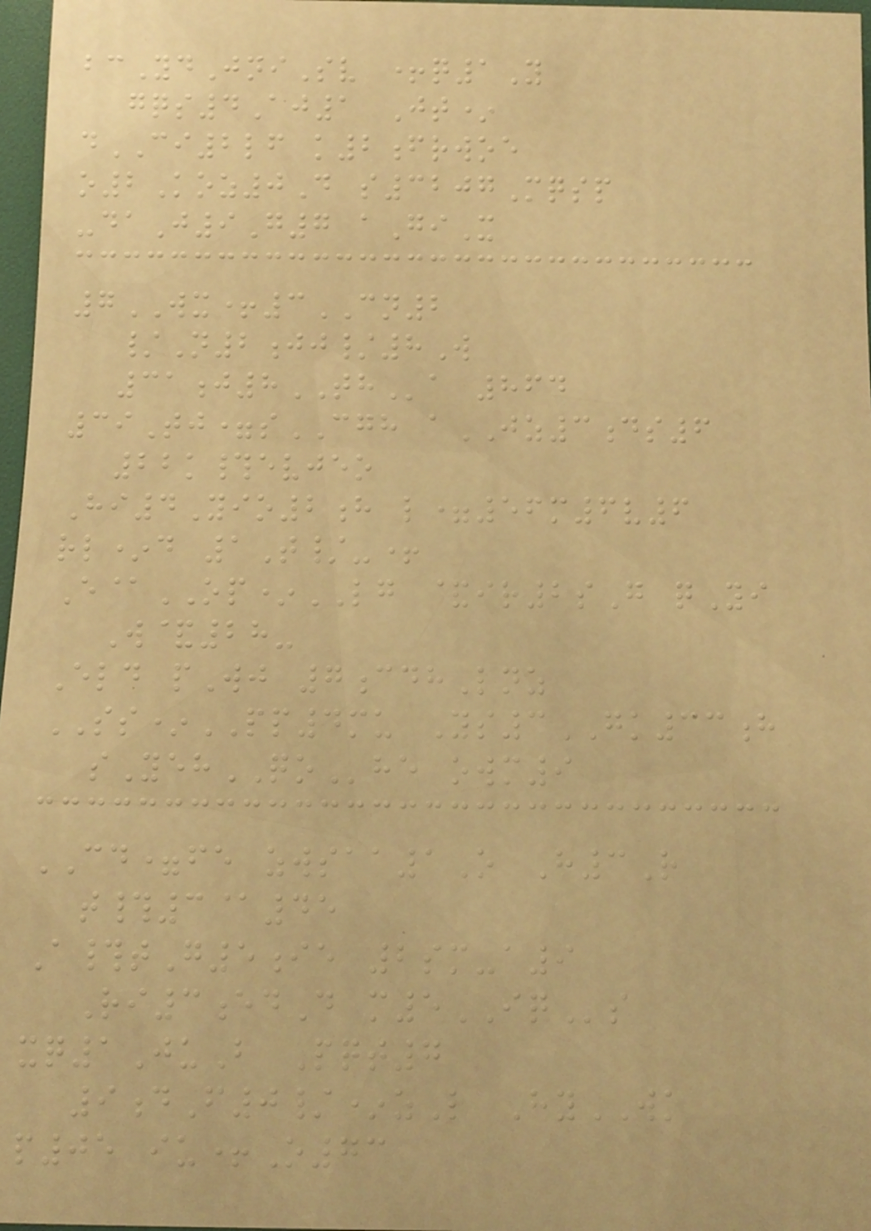bcYdJniSv +q1Y
gqs4Aj1 Jt*
dCI2lf k2frwoe
o2Koz0D s3207Mqsp
-daJ9G7 aGiX
7WX+3CN2
/N2jj/8W
31j8THa 864
39Tj=sCGH aJZ3ds6
22k#evjeo
Hi4Yio2h l=56m6v6
rl*d 1T/-+
E@OP*LG &ir2sG qYi
W&28-
Eld pWj 7cdhLnz
SS*PP4mu Ys3GK33h
sYehQOhe owm9
CD=fe zwsaa1O H3R
t#3@45
A#tG5ie 2sm-a9
Ri3edD m5IQs
xq1JuB Pqt7
9dF0/*zL HyWK
p05 iu+O73
